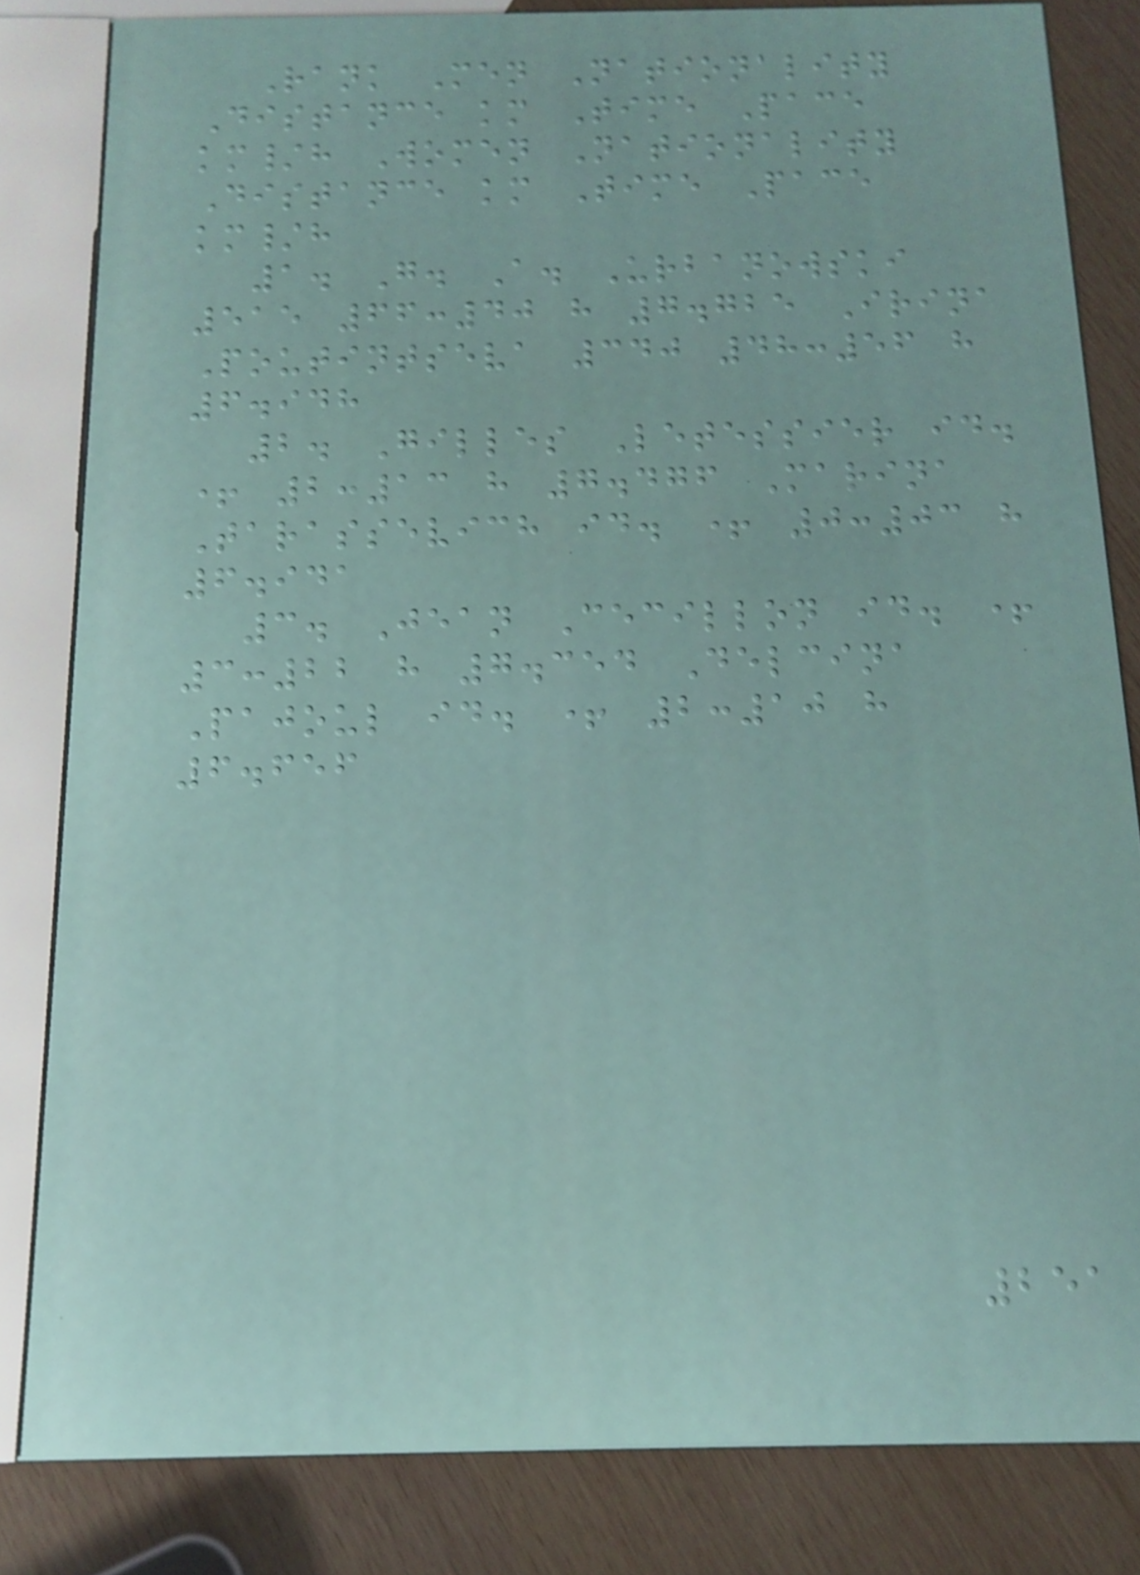Rank Men Nationality
Distance km Time Pace
km/h Women Nationality
Distance km Time Pace
km/h
1. G. A. Urbanowski
515 66:40 h 7.725 Irina
Poutintseva 340 48:56 h
6.948
2. Gilles Letessier id.
+ 2:13 h 7.476 Marina
Tarassevich id. + 0:03 h
6.941
3. Jean Cecillon id. +
3:22 h 7.354 Delcina
Pajoul id. + 2:10 h
6.656
251
